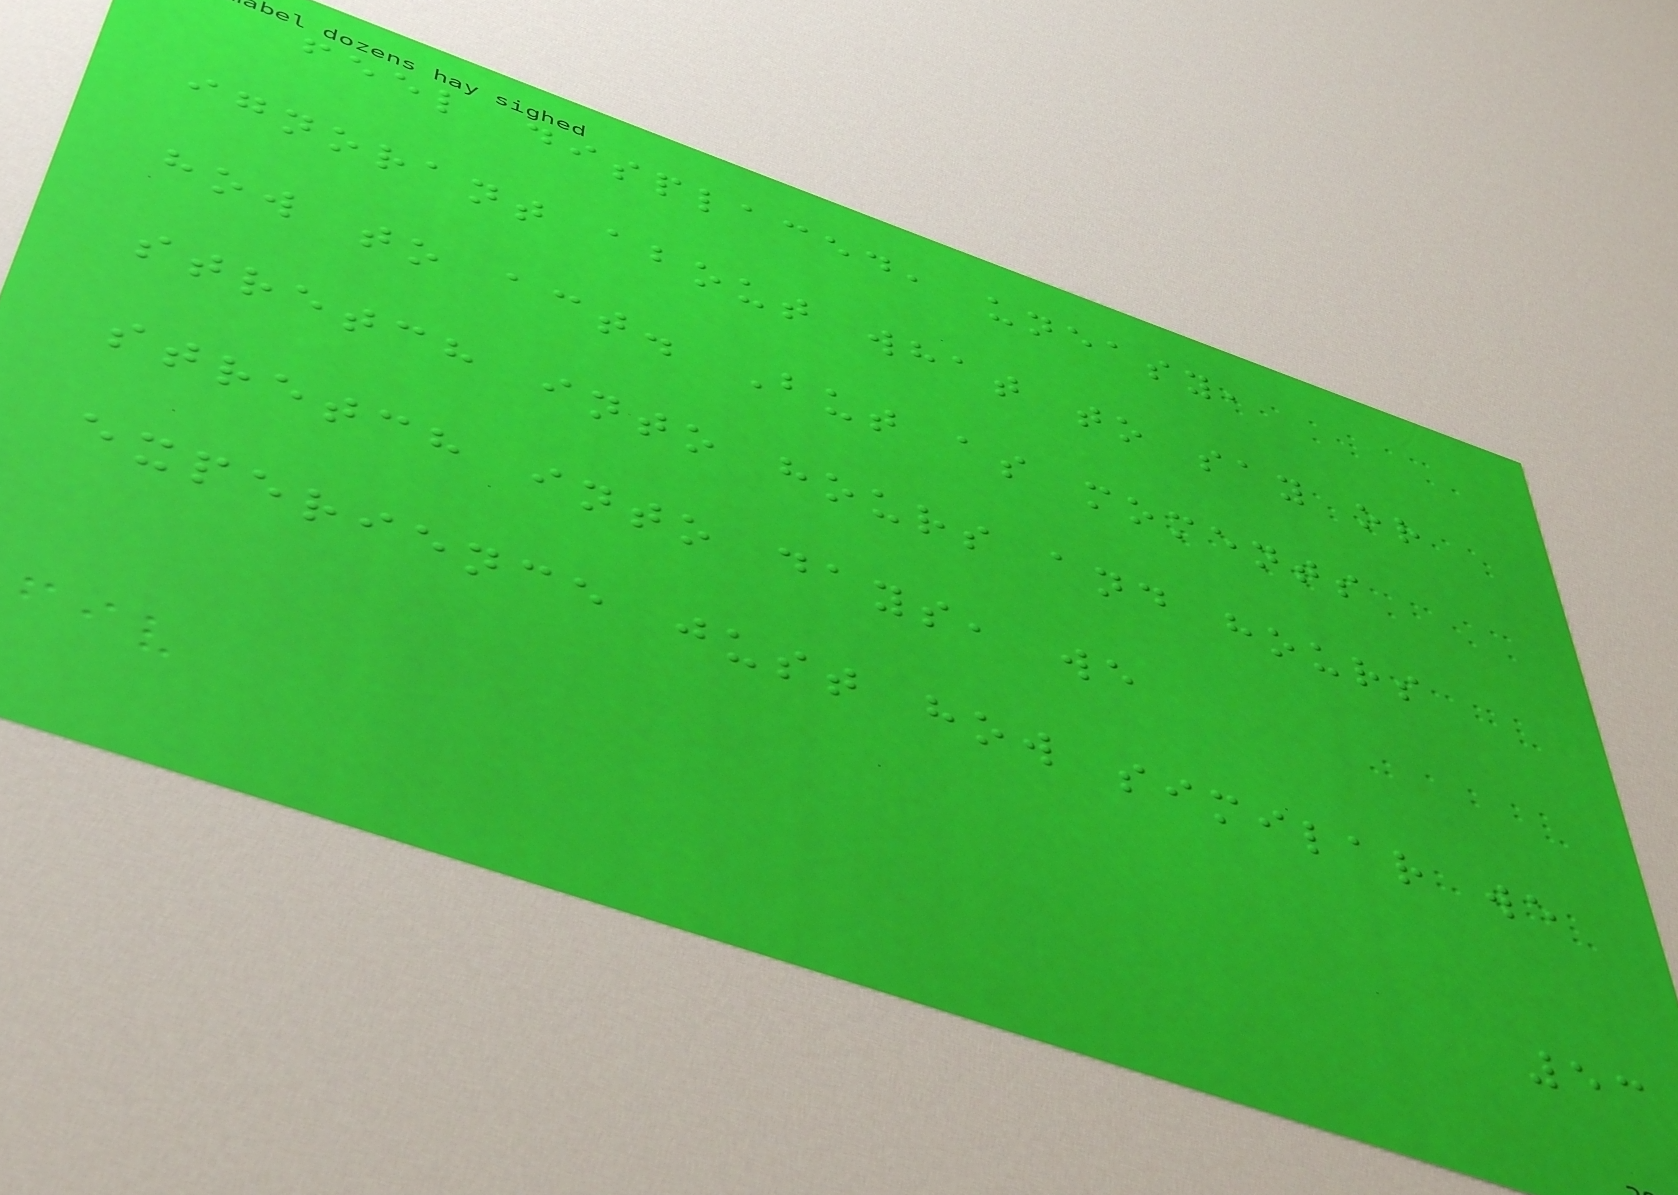feel displaced, uneasy,
ignorant about what to say or
how to act. But as moments
stretch into hours and hours
stretch into days, we
experience just how similar we
53
